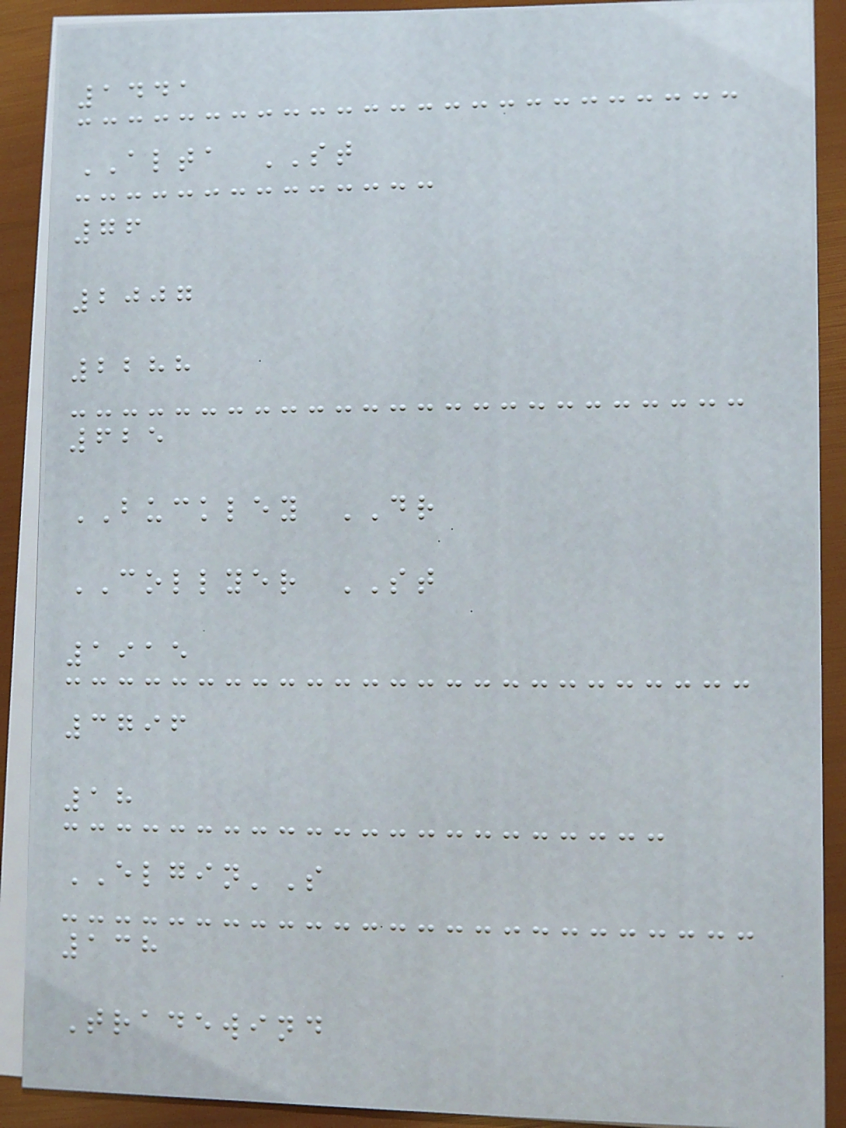1441
ALTA ST
76
2007
2288
625
BUCKLEY DR
COLLYER ST
1915
3796
18
ELGIN'S
138
Tradewind
